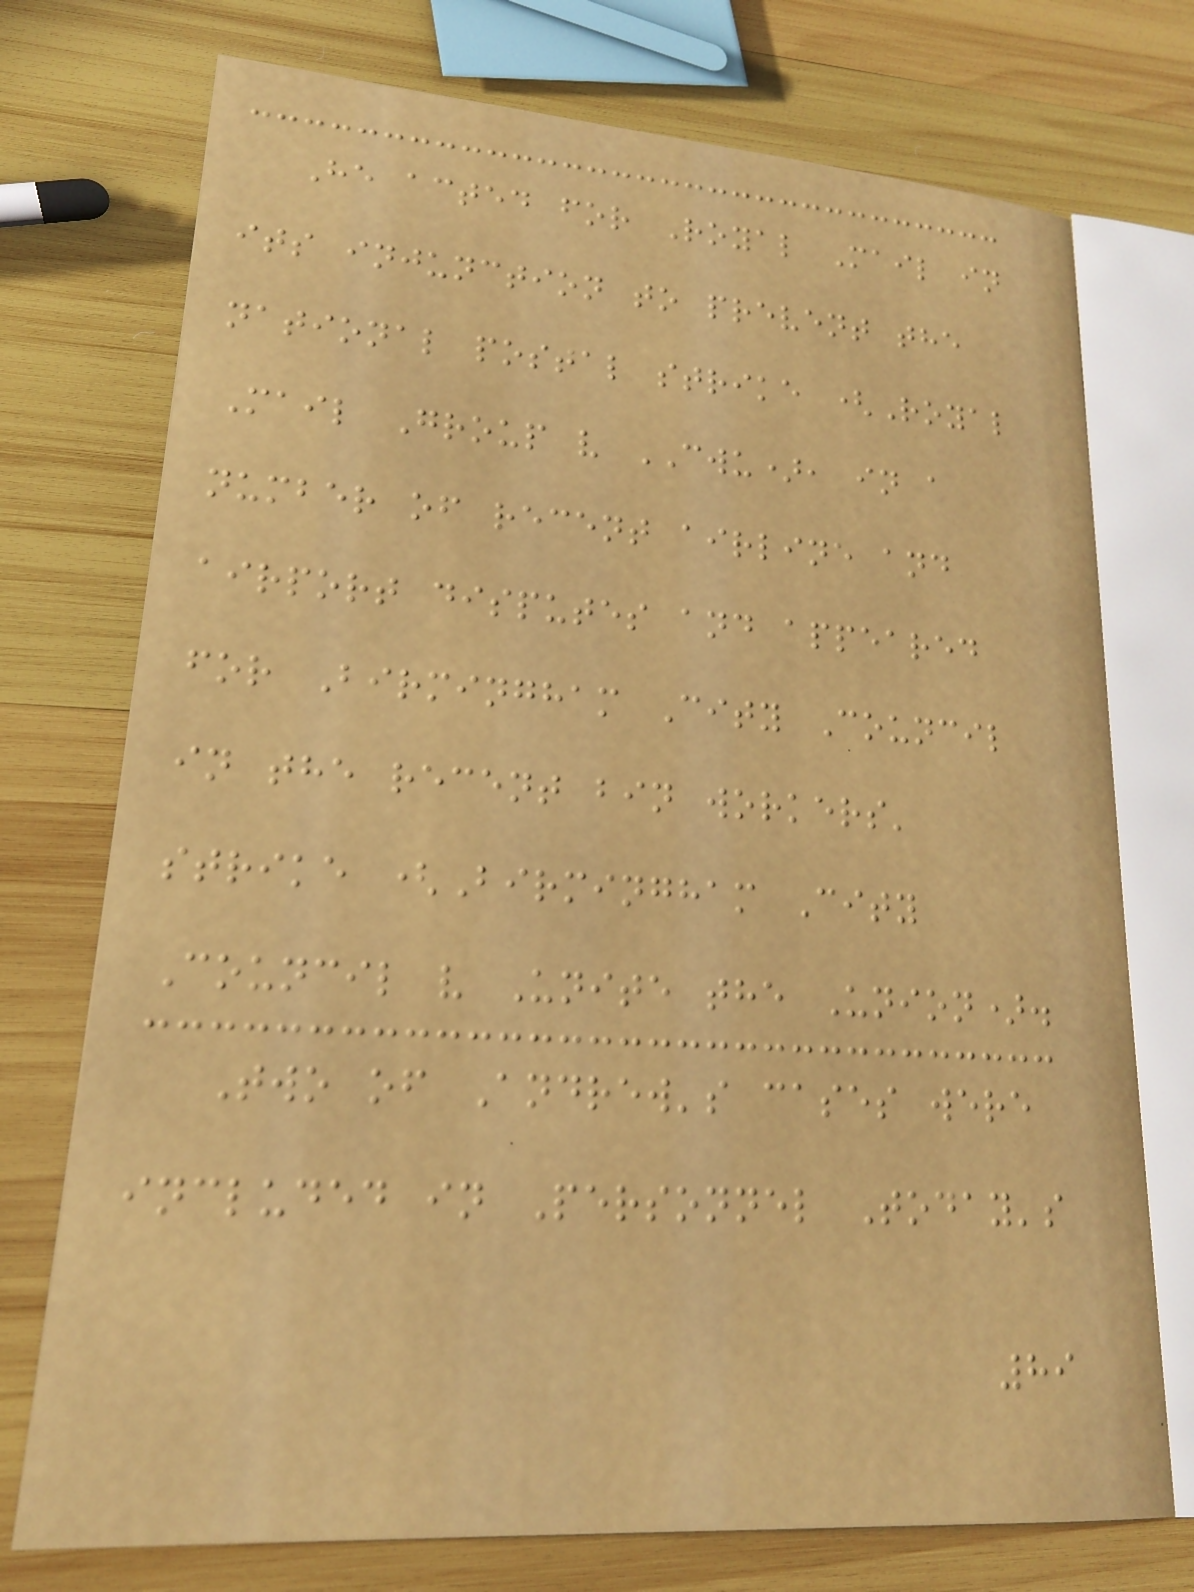He acted for Royal Mail in
its injunction to prevent the
national postal strike (Royal
Mail Group v CWU), in a
number of recent airline and
airport disputes and appeared
for Birmingham City Council
in the recent bin workers'
strike (Birmingham City
Council v Unite the Union).
Two of Andrew's cases were
included in Personnel Today's
89
